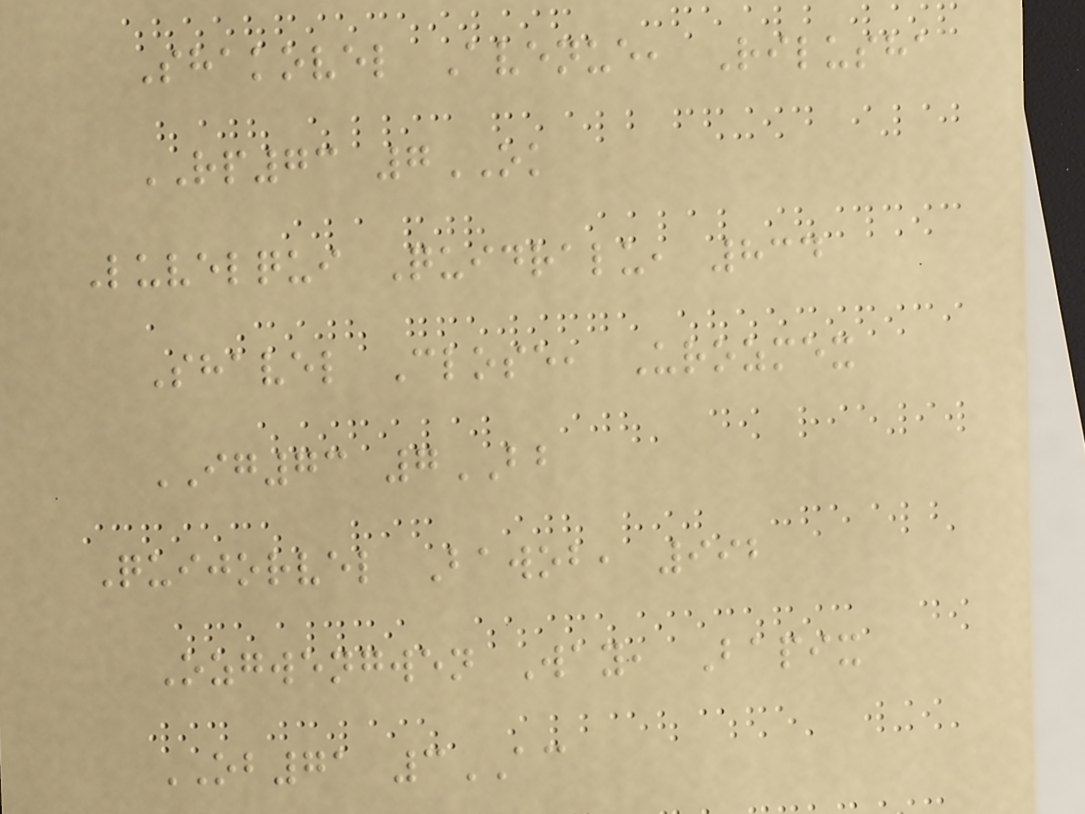Shakovel Avenue, Rilusha
RP73 7OK
Luvelqui Quidralu, 834
Shavel Close, Urozmex
IG73 7BB
Quijorvel Bawob, 992
Ozgwengwen Way, Bapix
OB71 3AC
